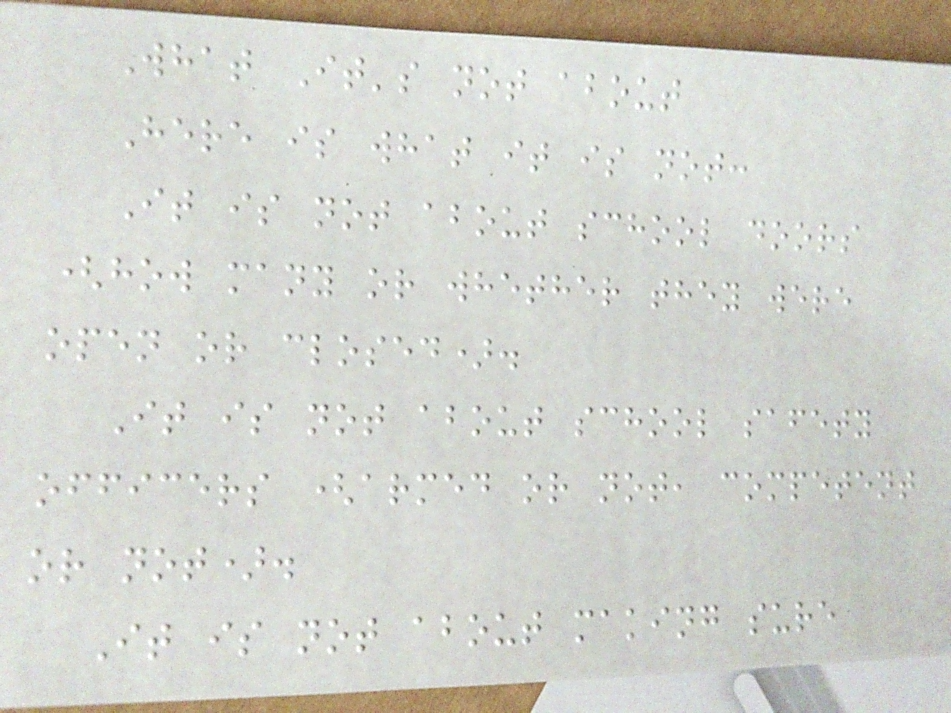What It's not about
Here is what it is not:
It is not about school doors
(how many or whether they were
open or closed).
It is not about school safety
officers (armed or not, competent
or not).
It is not about making sure
